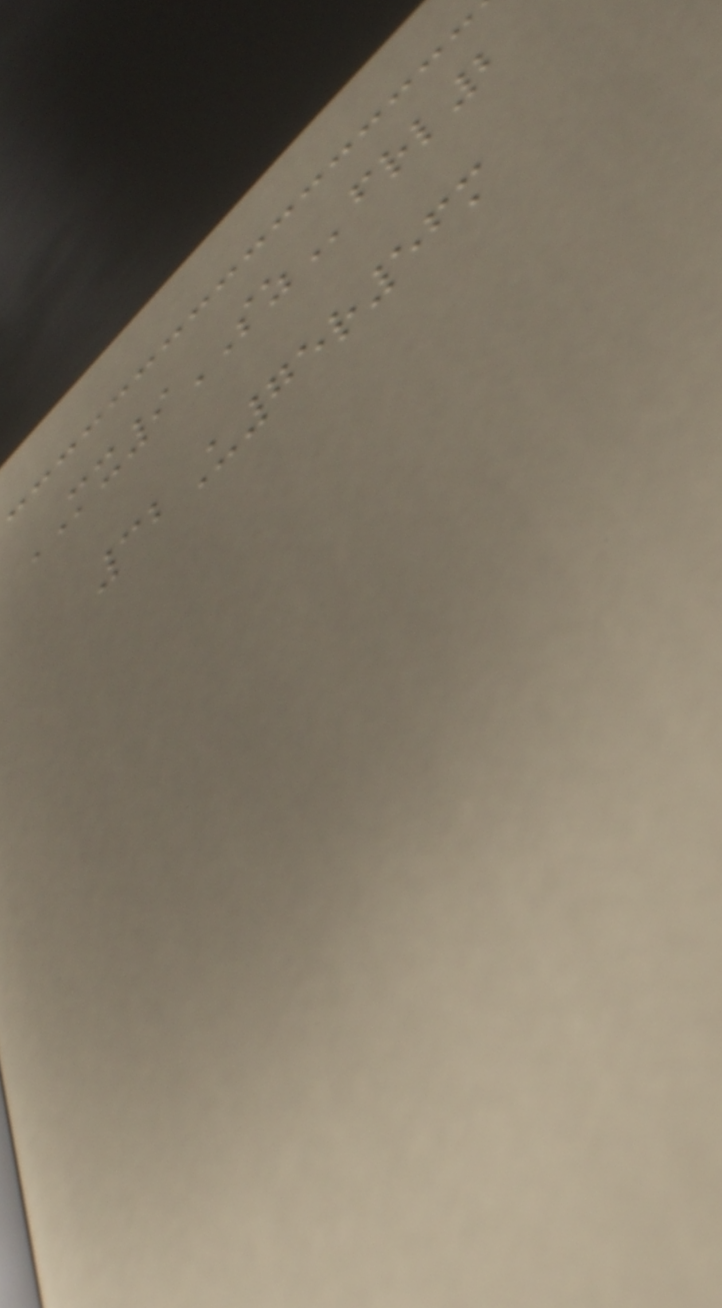MX9SZfrl2
32U75r56m
